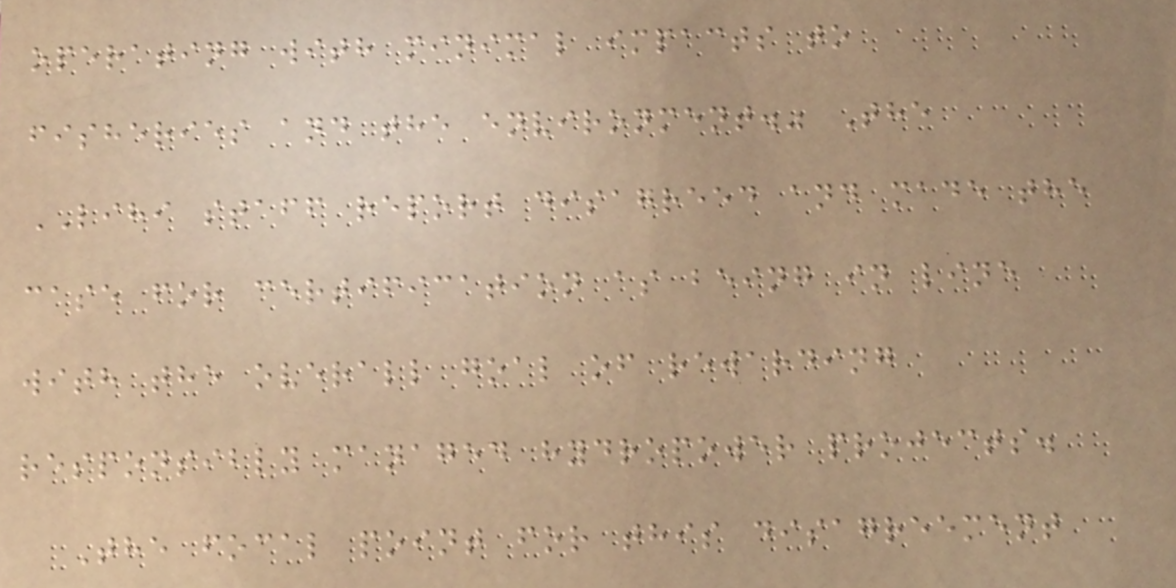operating with minimal impacts to
fisheries and the environment." The
LIHI staff report disagreed and made the
case for certification as being in line
with the overall goal of rewarding
responsibly managed hydropower projects.
The focal point for this disagreement
